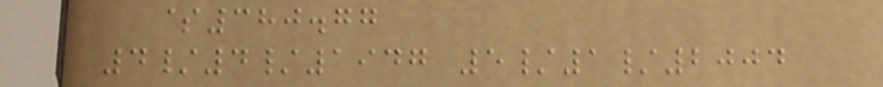$380.77
4/4/1947 5/1/2004
